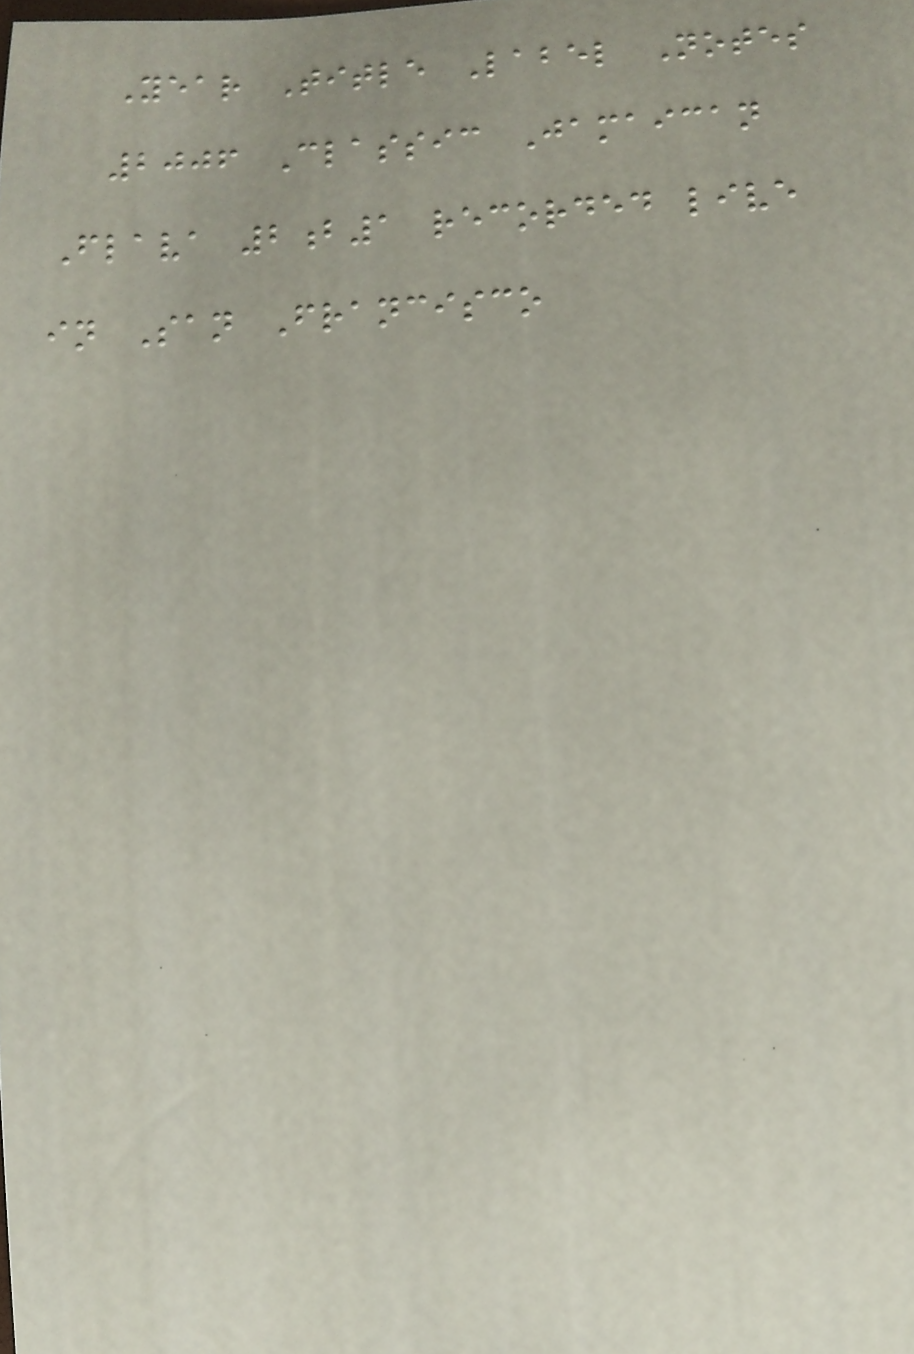Year Title Label Notes
2006 Classic Jamaican
Flava 2b1 recorded live
in San Francisco
